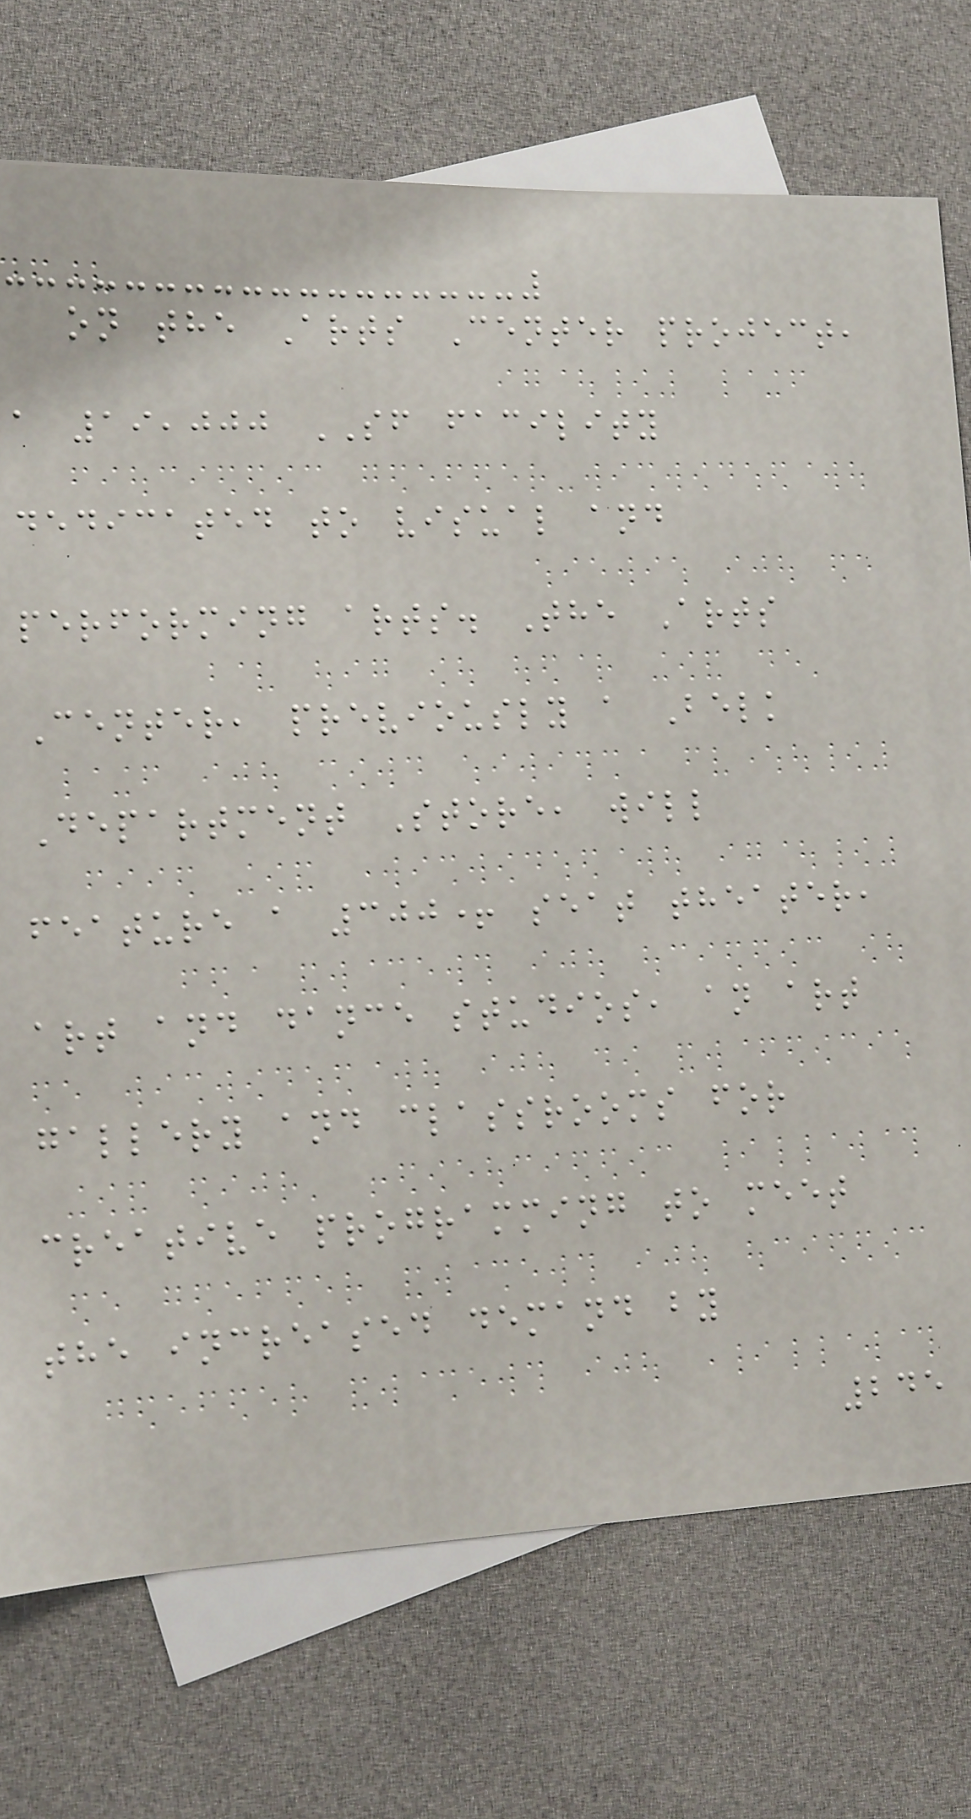on the Arts Center project,
a 19,000 SF facility
dedicated to visual and
performing arts. The Arts
Center, previously a Belk
Department Store, will
feature a 300+ seat theater,
art and dance studios, an art
gallery and classrooms for
creative programming to meet
the increased demand by
245
